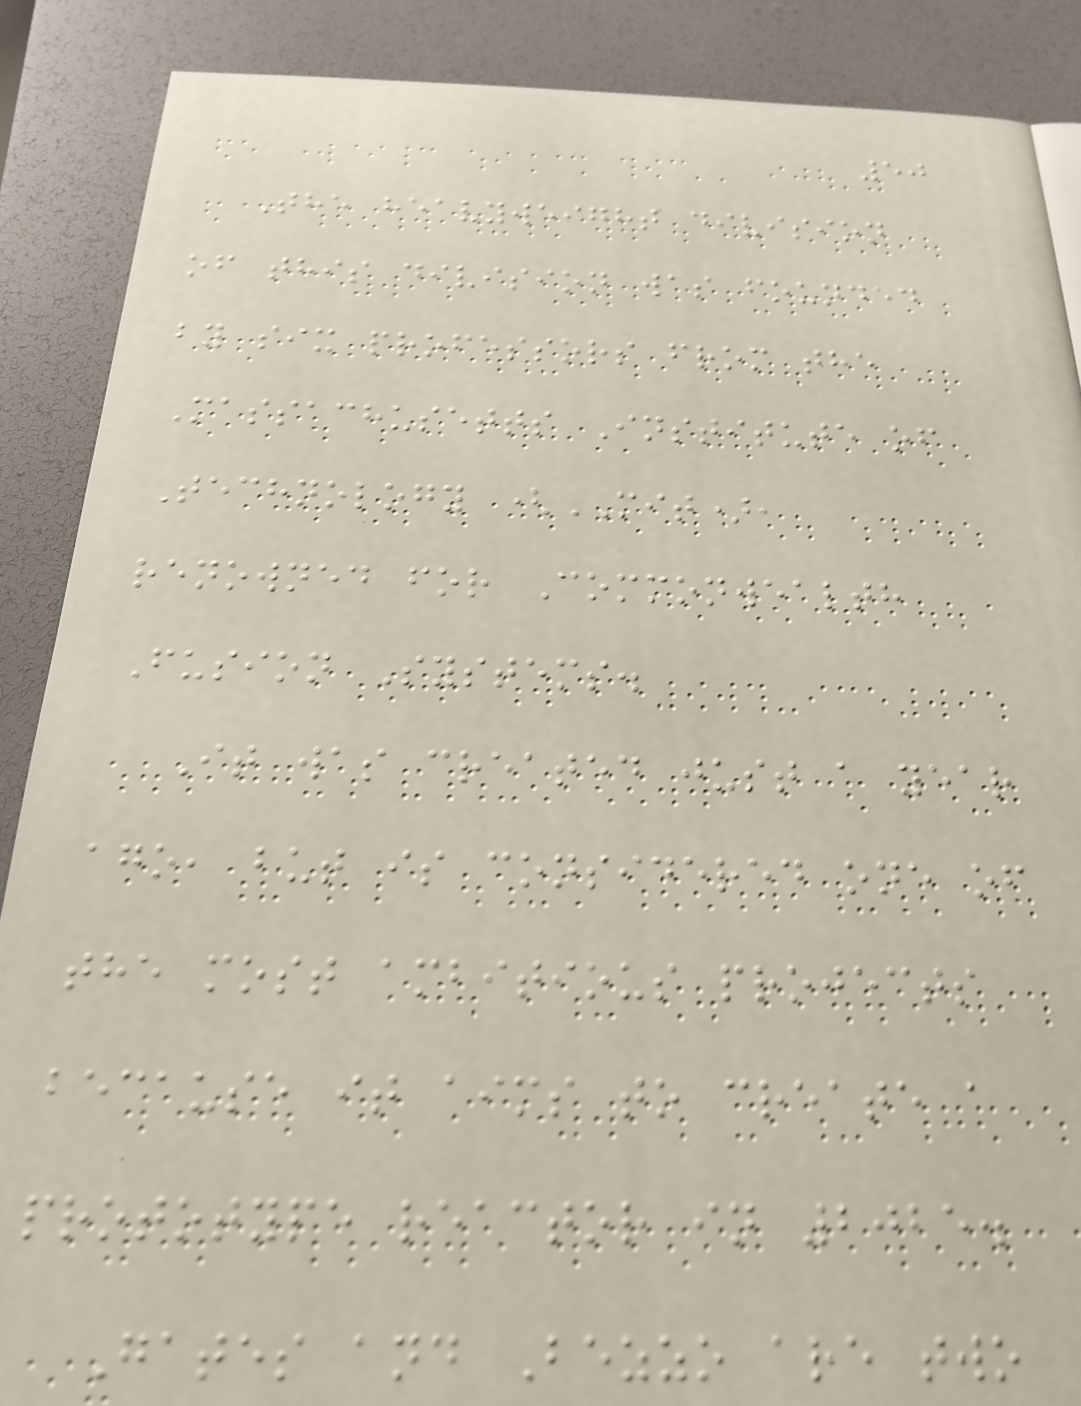50
The heavyweight division
of this division was founded
by six professors from the
Massachusetts Institute of
Technology (MIT),
renowned for Commonwealth
Fusion Systems.
It was created just a year
ago, but is considered one of
the most ambitious projects
because it aims to create a
prototype reactor in 2025.
Gates and Bezzo are two
